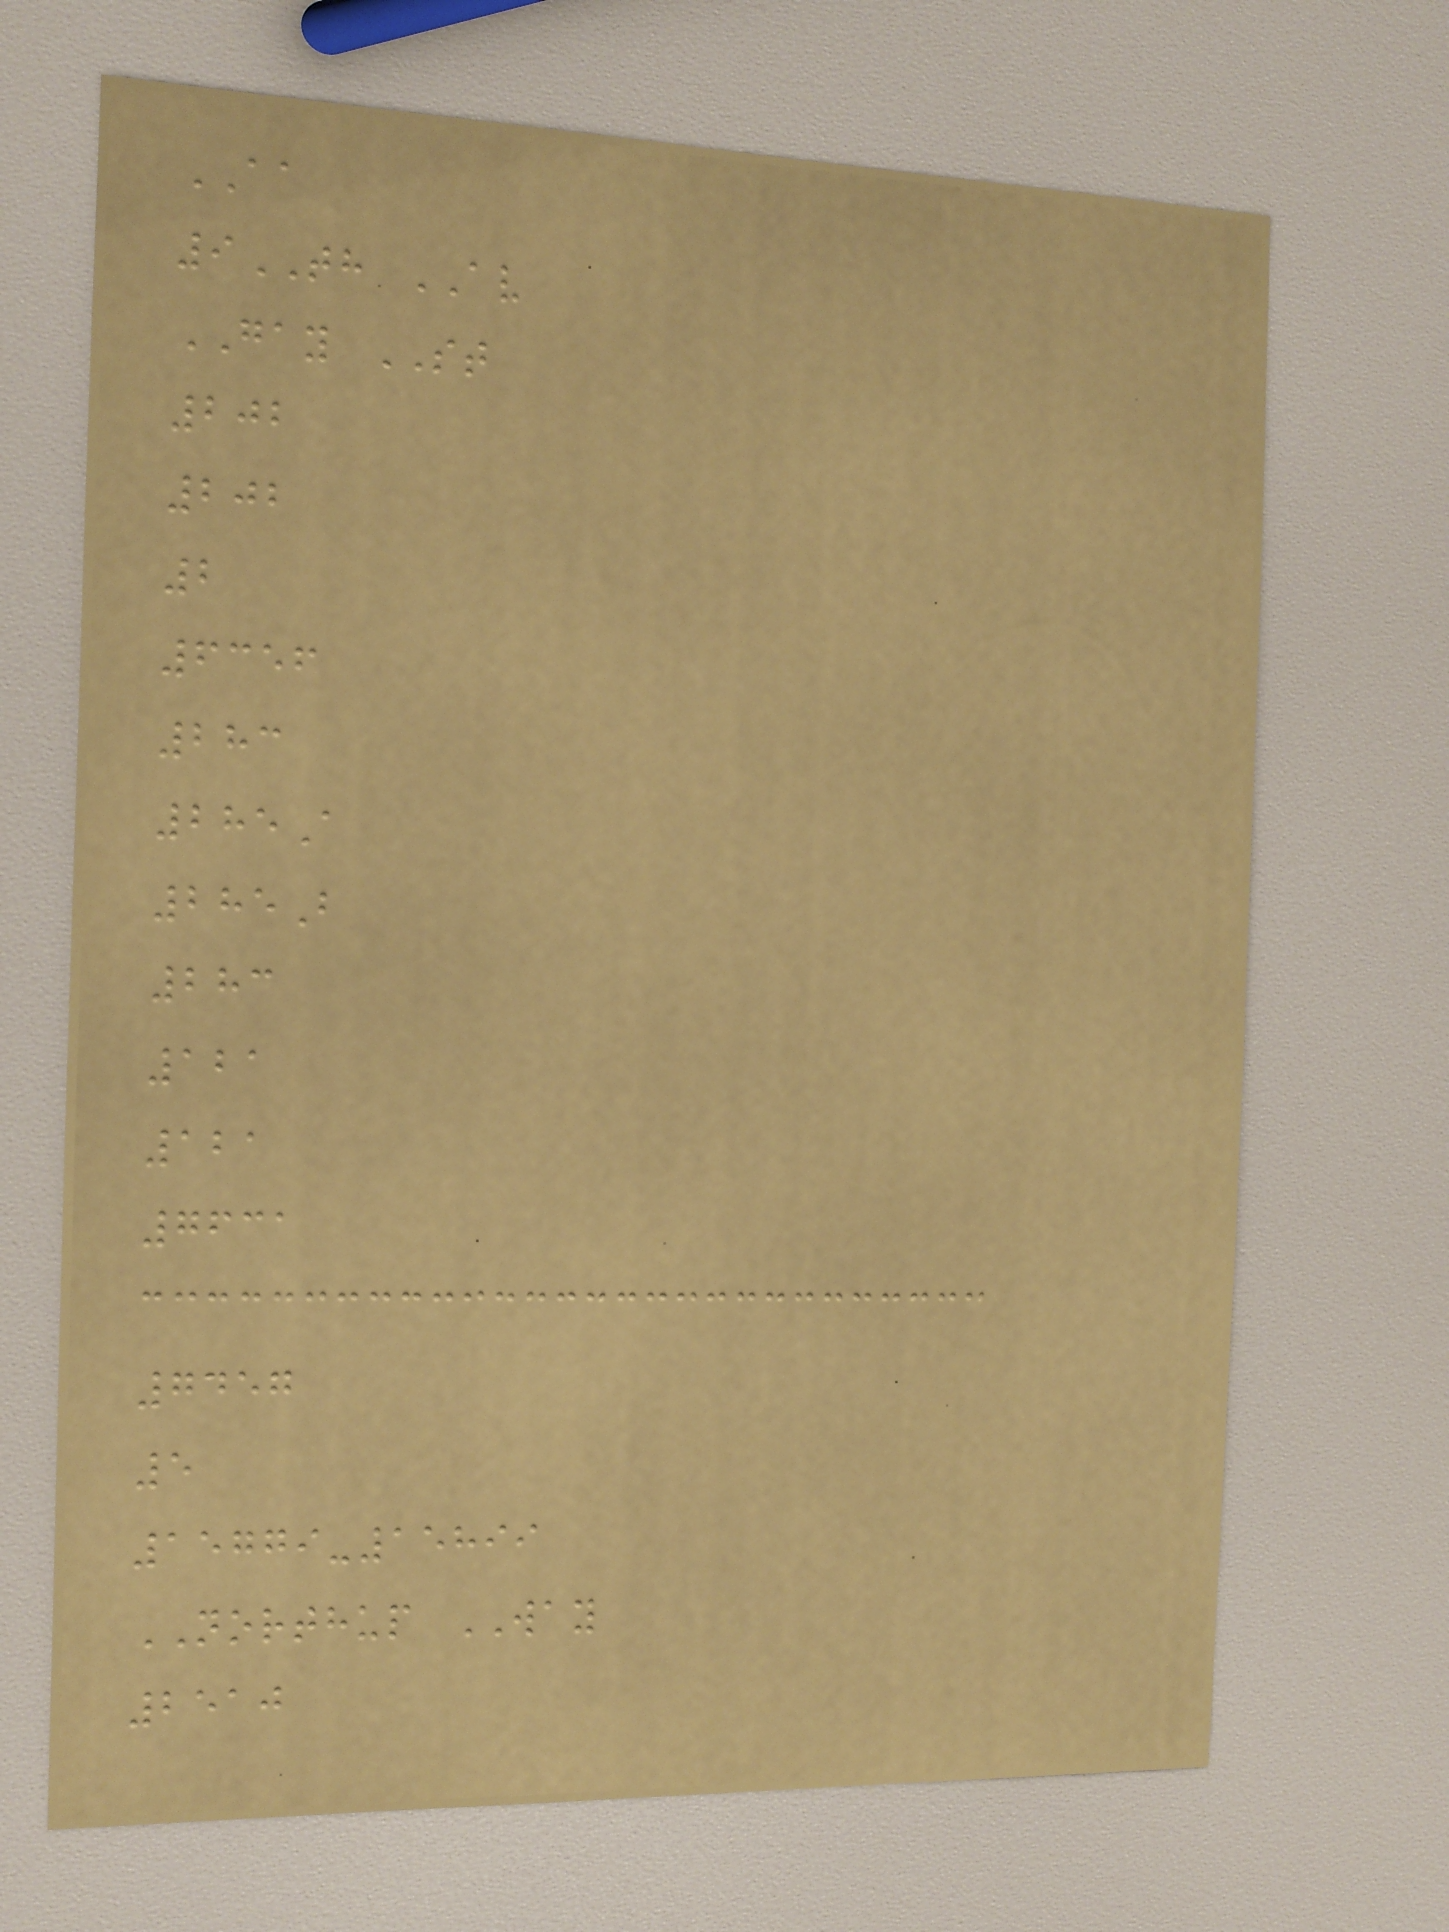AA
9TH AV
GAY ST
202
202
2
6356
283
285A
285B
283
121
121
7631
7457
5
15779-15899
NORTHUP WAY
2510
